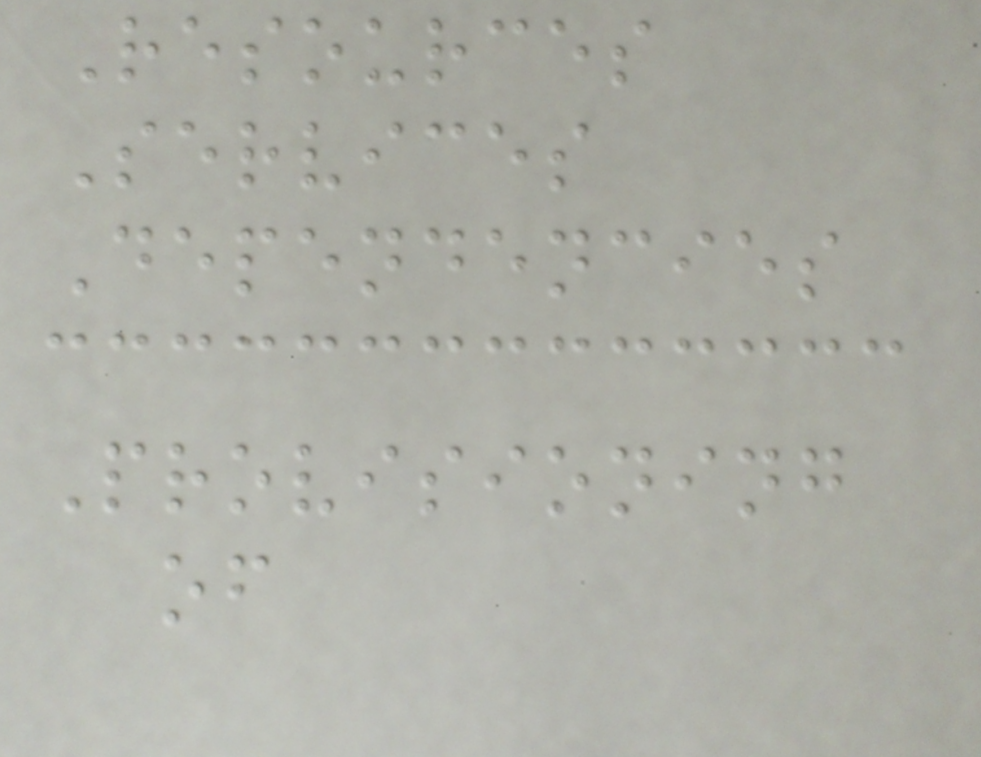Resources
Services
Dependencies
Provisioning
of
